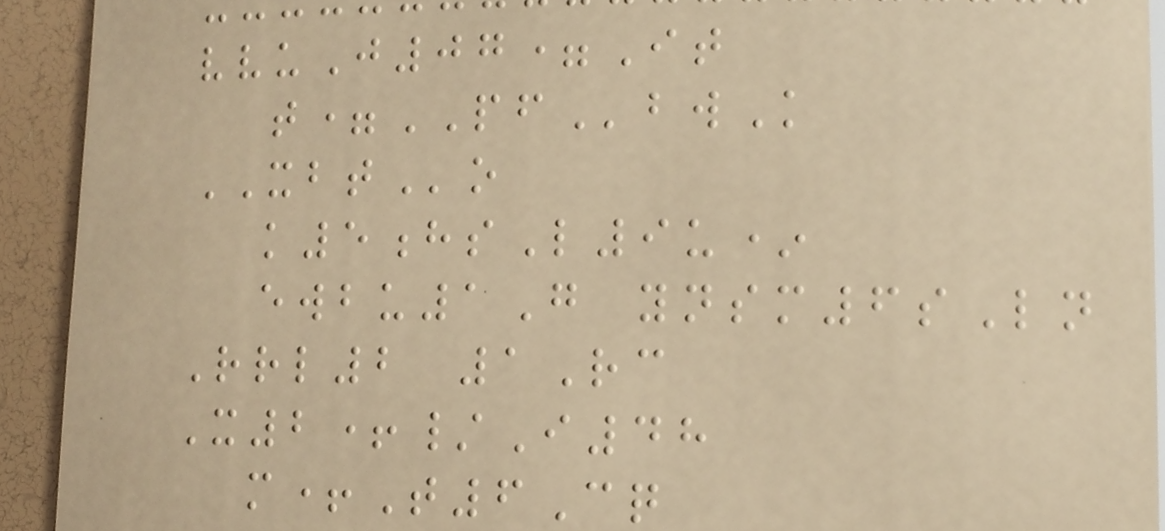vvuJ07=It
t=PFbwK
XBTo
k5hsL9u*
ewbu1G ynsm6sLn
Rrl2 1Rc
X2+/I48
m+T6Cq
